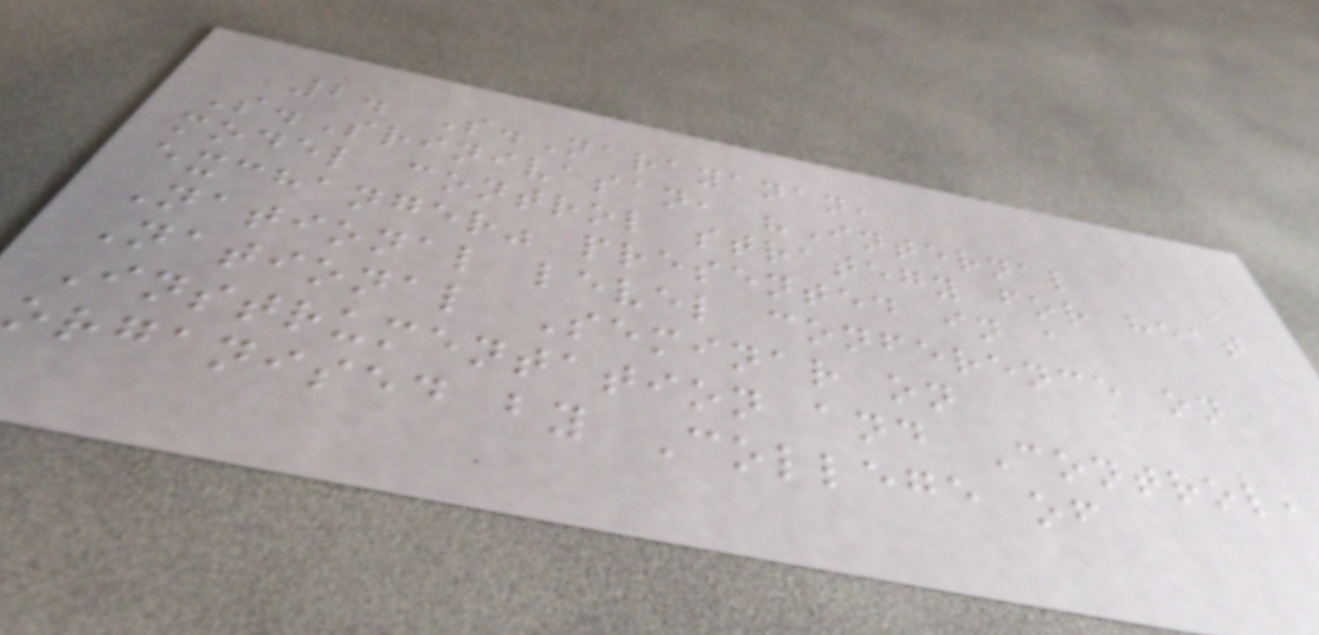2. S.Narayanan,
S.Srinivasan, "Internal
model control strategy for heat
exchanger" presented in a
National level conference on
National Seminar on
Instrumentation and Control,
organised by College of
